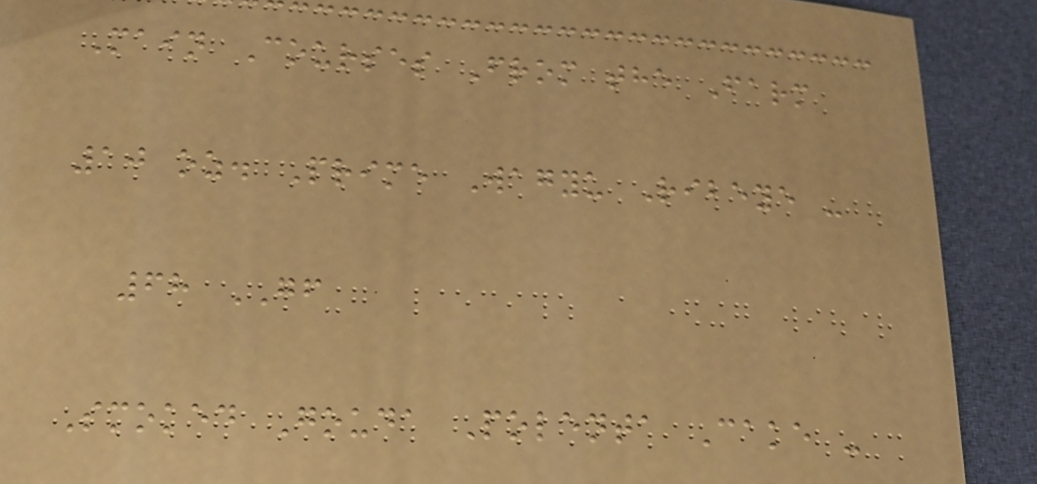Main Courses From the Farm
10 oz. Prime Wagyu Ribeye -
68 GF
Smoked Gouda Polenta Cake -
